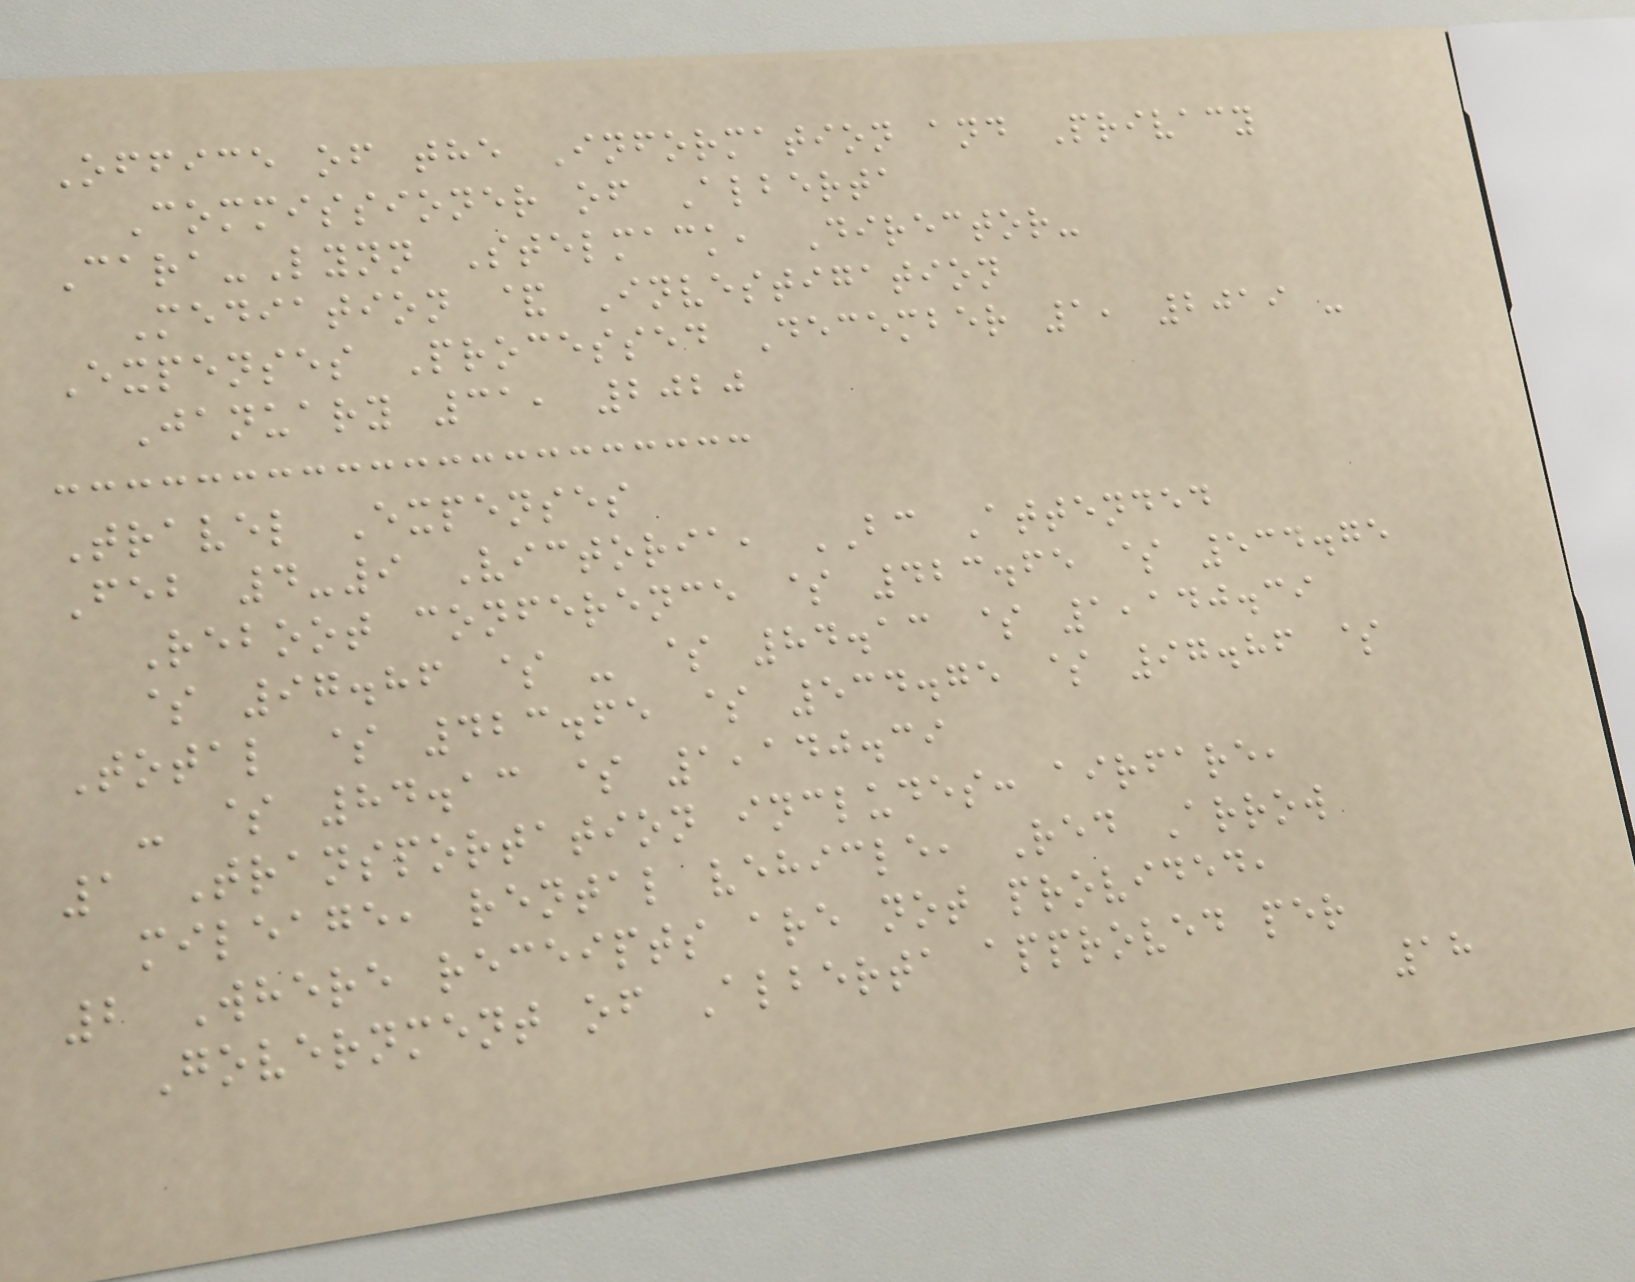Office of the Information and Privacy
Commissioner of Alberta
Cara-Lynn Stelmack, Director-
Mediation & Investigation
Expenses Processed December 1, 2019 -
January 31, 2020
Travel Expenses
Feb 4-9 Victoria, BC Attended
Reboot conference $ 423.65 $ 534.75
$ 97.86 $ - $ 84.13 $ 1,140.39
Total $ 423.65 $ 534.75 $ 97.86 $
- $ 84.13 $ 1,140.39
1 Transportation includes: airfare,
mileage, rental vehicle, Red Arrow
2 Where receipts are not provided,
Government of Alberta approved per
18
